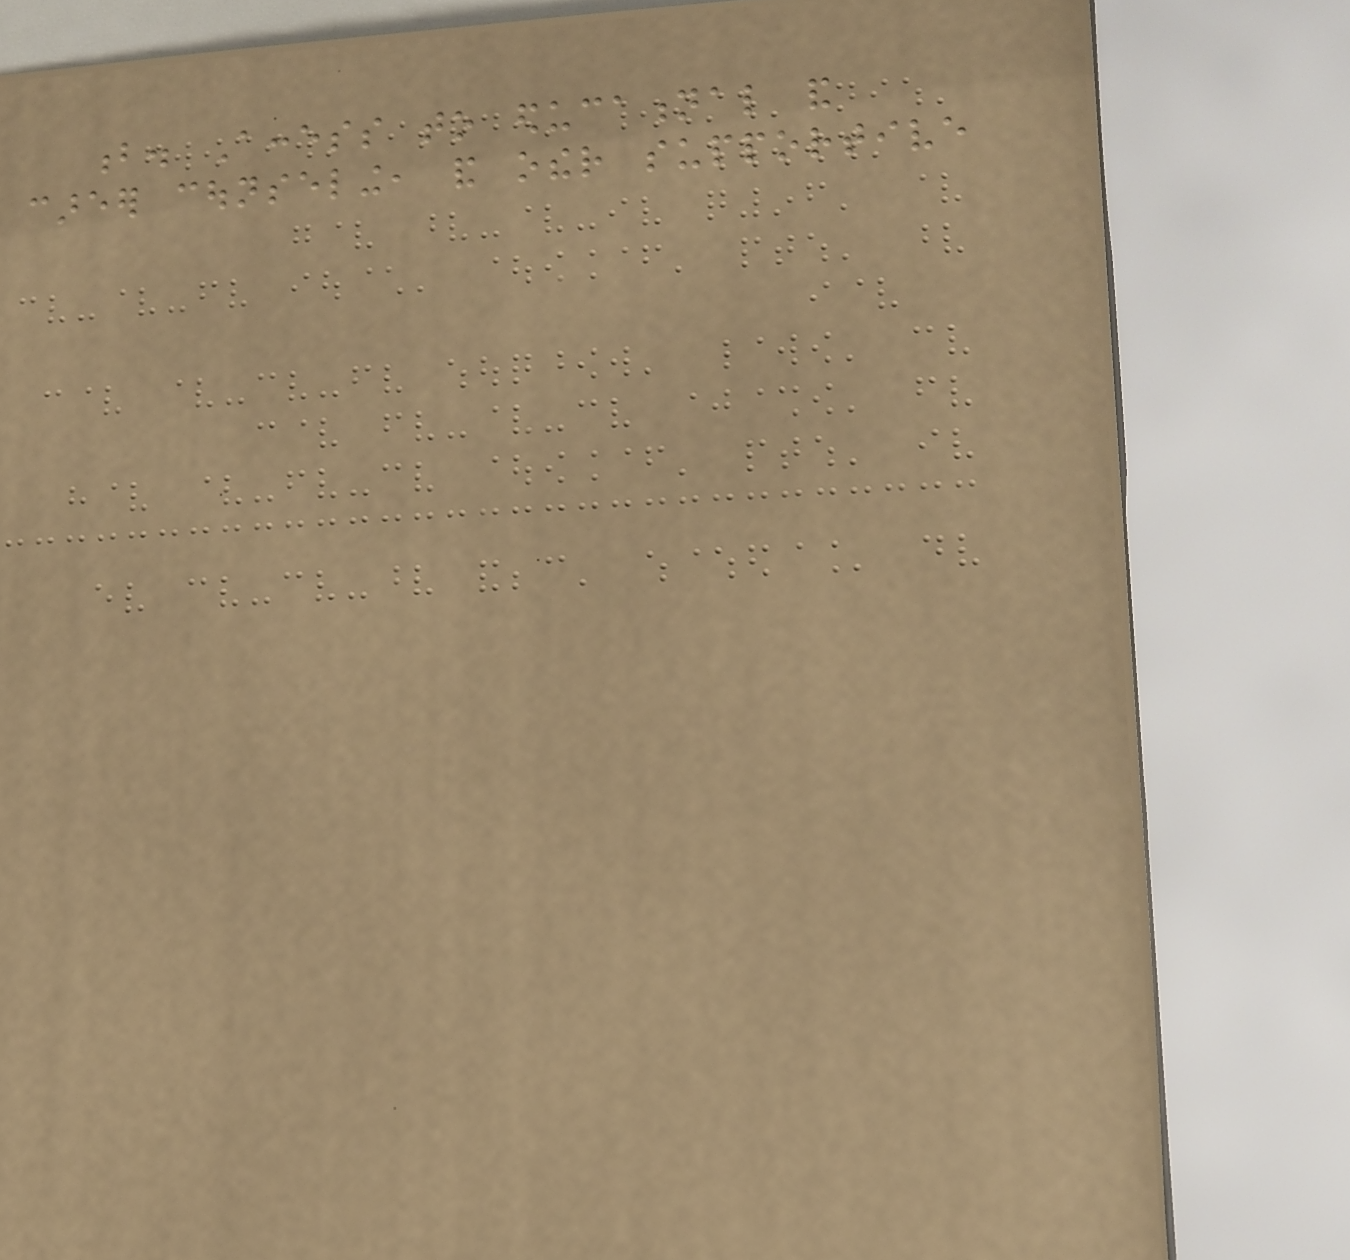b. Access to educational and
career counseling, and other supportive
